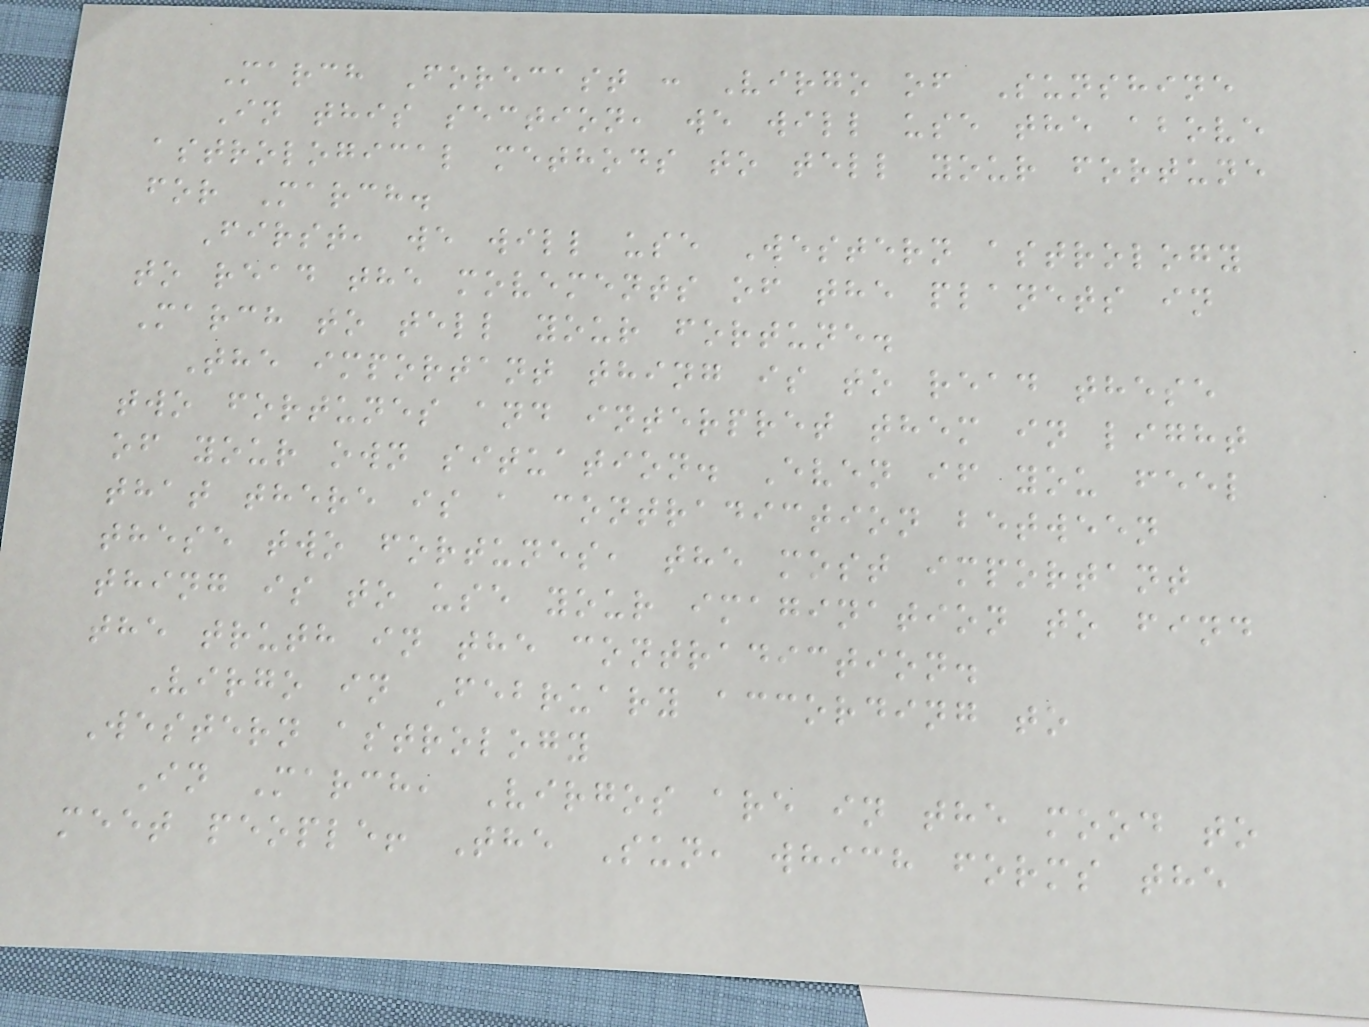March Forecast : Virgo of Sunshine
In this section, we will use the above
astrological methods to tell your fortune
for March.
First, we will use Western astrology
to read the movements of the planets in
March to tell your fortune.
The important thing is to read these
two fortunes and interpret them in light
of your own situation. Even if you feel
that there is a contradiction between
these two fortunes, the most important
thing is to use your imagination to find
the truth in the contradiction.
Virgo in February according to
Western astrology
In March, Virgos are in the mood to
meet people! The Sun, which forms the
